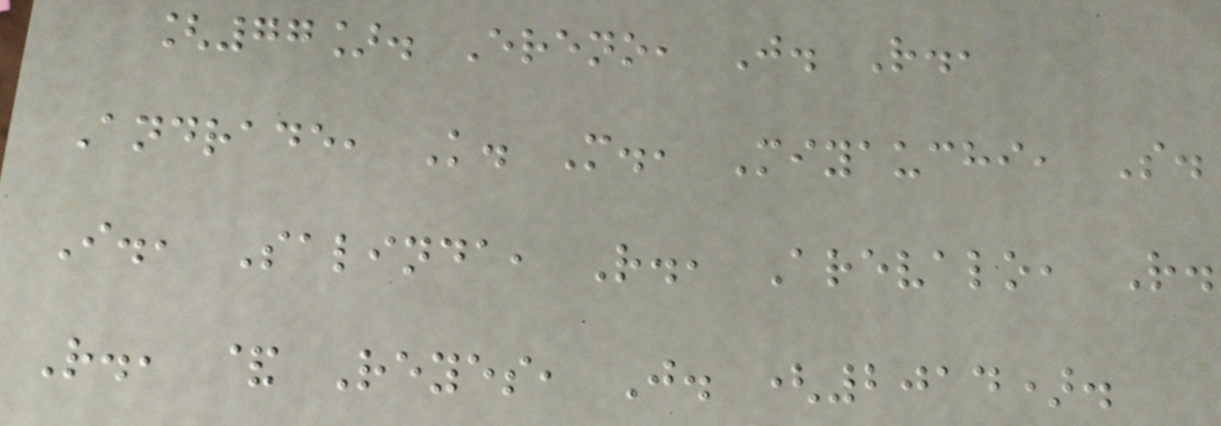[77]. Ereno, J. R.,
Andrade, K. M., Miyauchi, S.
I., Salinda, R., Arevalo, R.
R., & Reyes, J. (2014).
